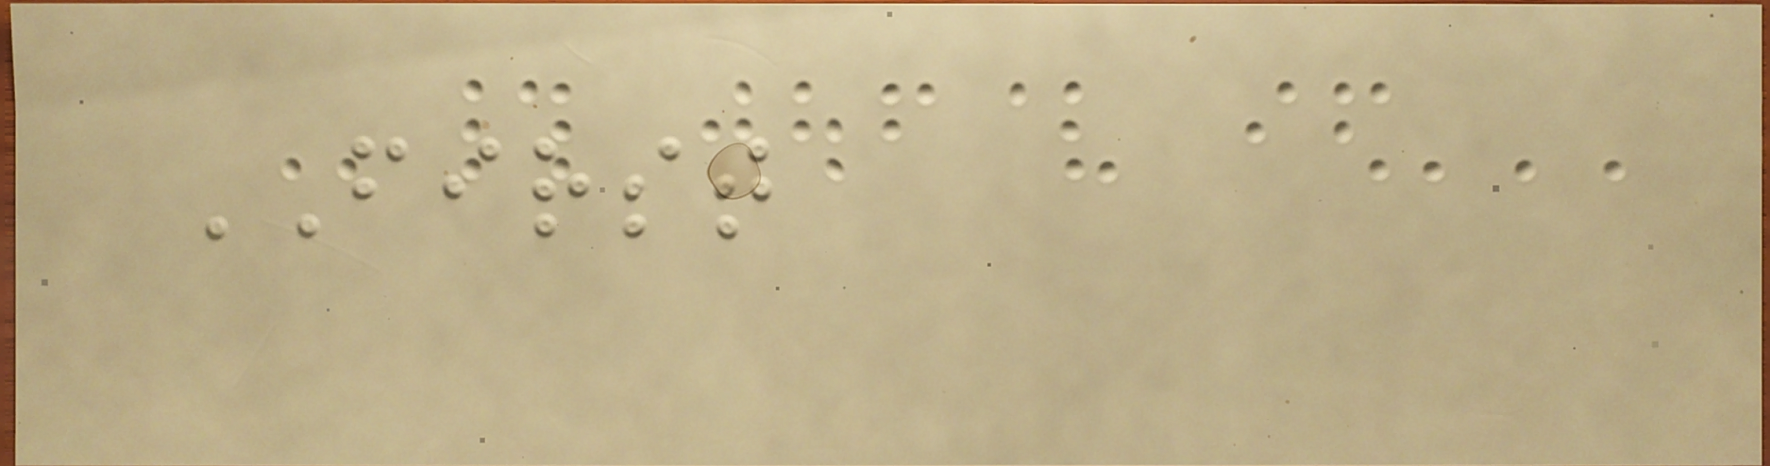FIRST
